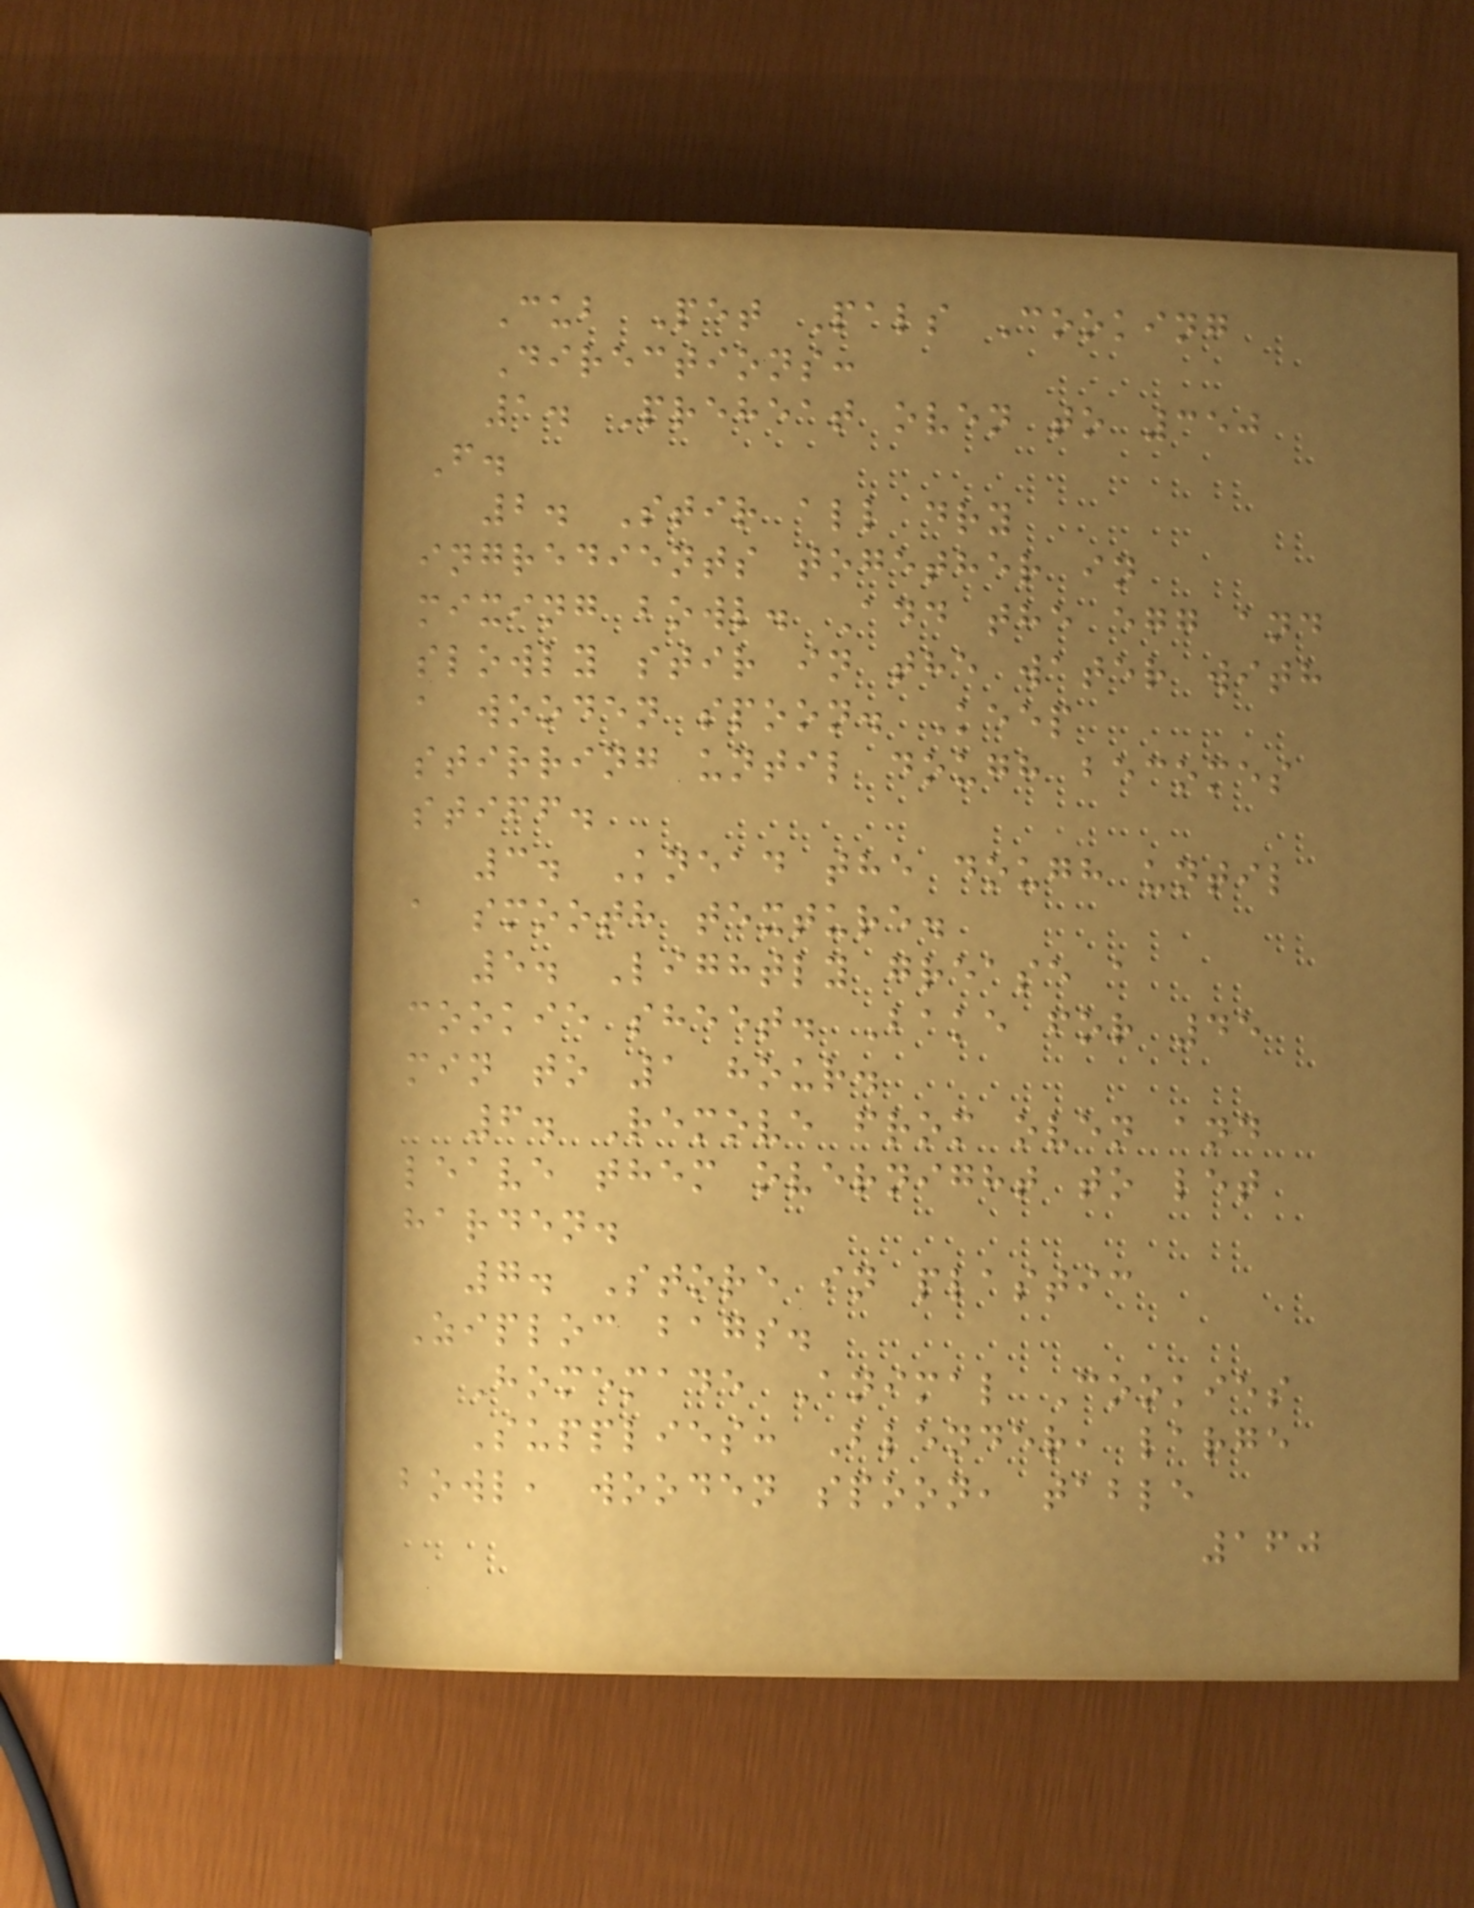Cub Pet Pals Cooking
Directions:
1. Preheat oven to 350
F.
2. Stir all dry
ingredients together in
mixing bowl. Add the egg and
slowly stir in the water with
a wooden spoon. Keep
stirring until dough becomes
stiff.
3. Knead the dough until
a smooth texture.
5. Lightly grease a
cookie sheet. Bake for 45
min to 1 hour.
6. Remove from oven and
leave them overnight to let
harden.
7. Store in plastic
Ziploc bags.
Homemade Animal Cookies
Supplies: Blender, large
bowl, wooden spoon, table
160
